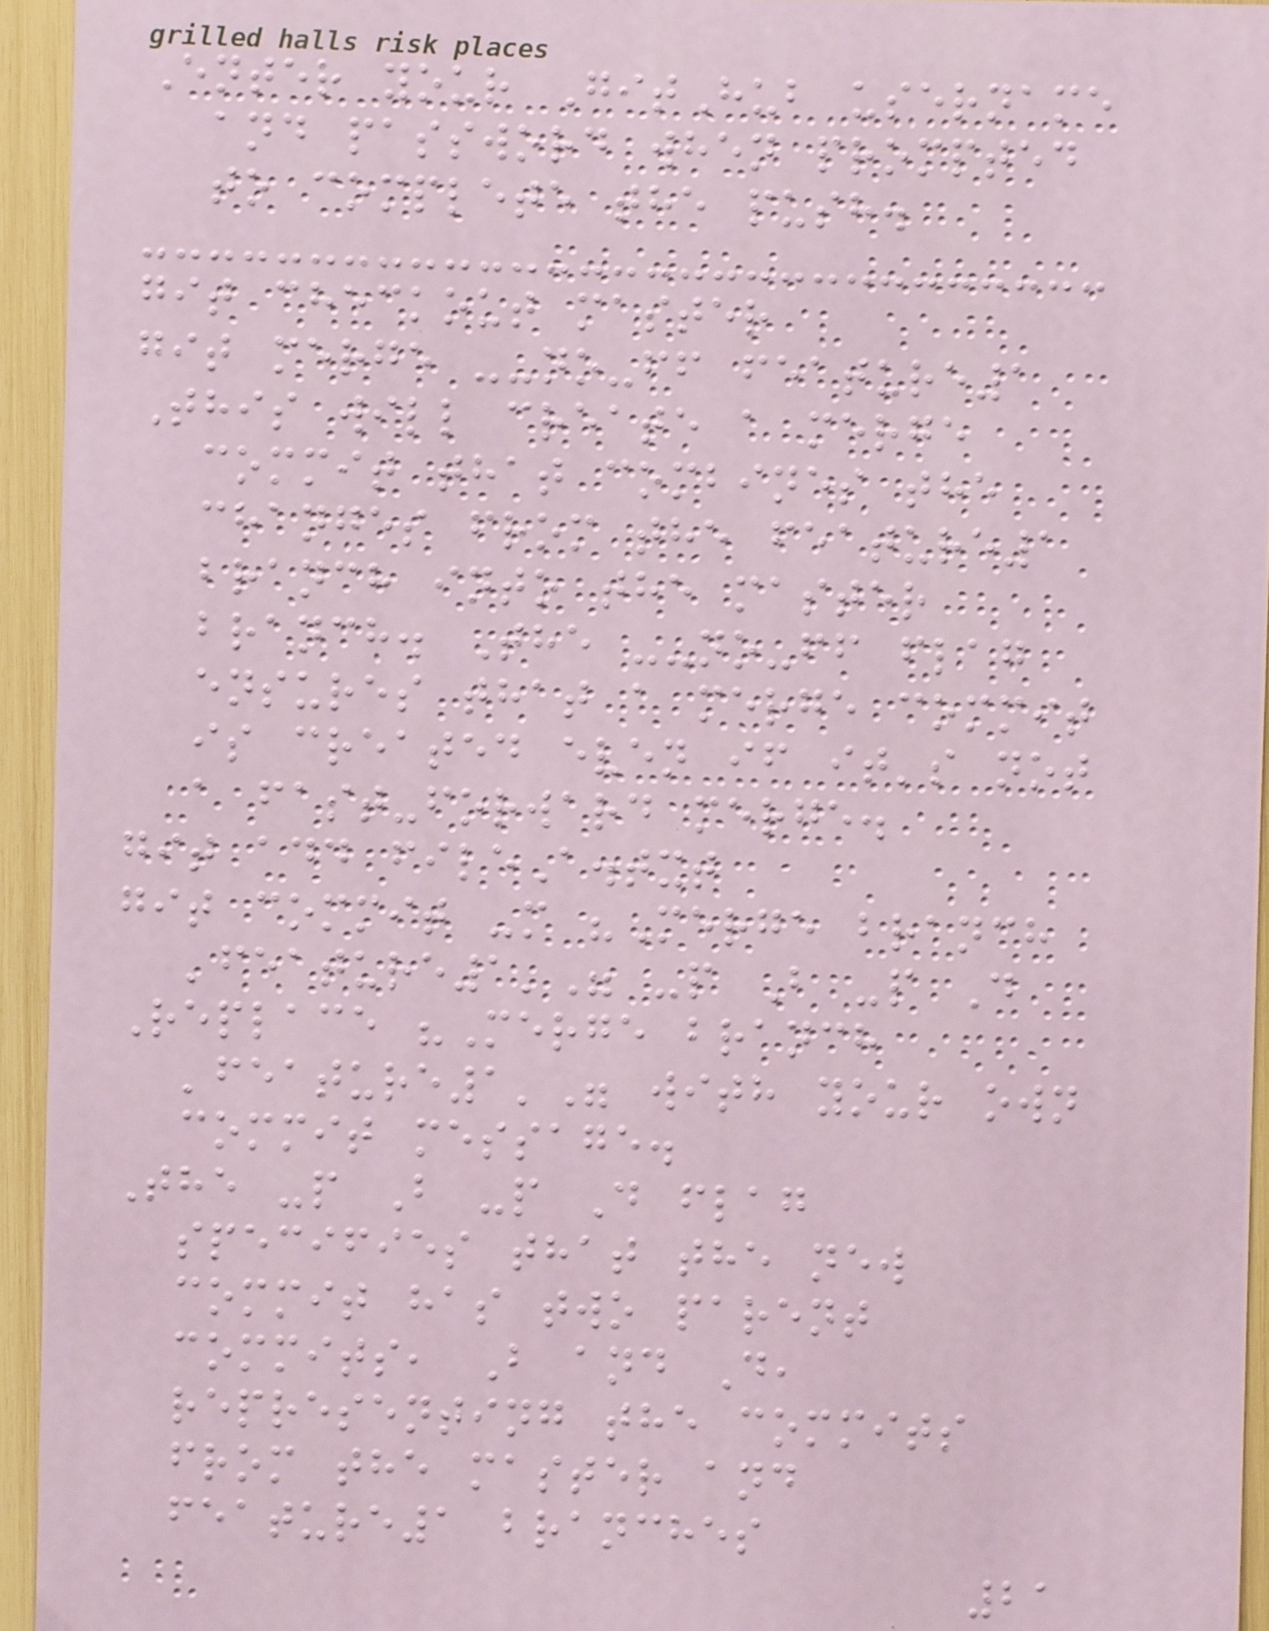Enter your GitHub username
and password when prompted
to complete the push.
git checkout master
git merge --no-ff feature1
This will create a merge
commit that combines the
changes from the feature1
branch into the master
branch. The --no-ff flag
ensures that a merge commit
is created even if it's not
a fast-forward merge.
git add fileA.txt
git commit -m "Merge branch
'feature1'" -p B -p D
Replace "Merge branch
'feature1'" with your own
commit message.
The -p B -p D flag
specifies that the new
commit has two parent
commits, B and D,
representing the commits
from the master and
feature1 branches
21
